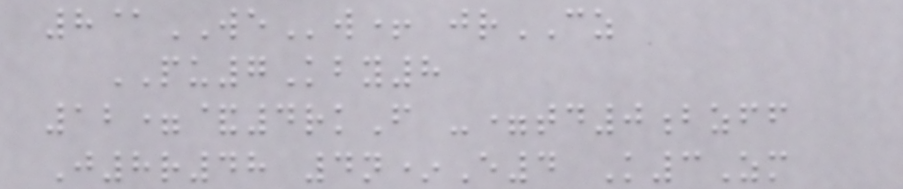8@WEw+ jrCZ
PU7Kby8
12=&4rkF -=td0bzff
J8r48 4n*E4 K3Zm
